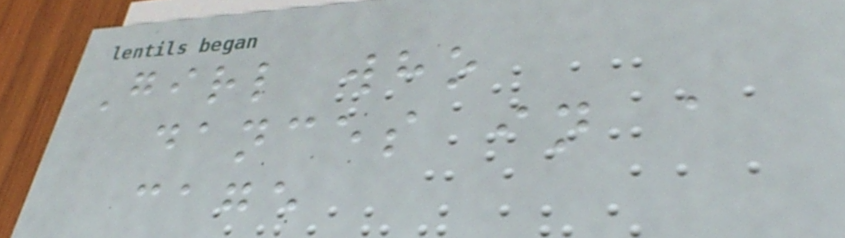Girl who
dances in a
cage
